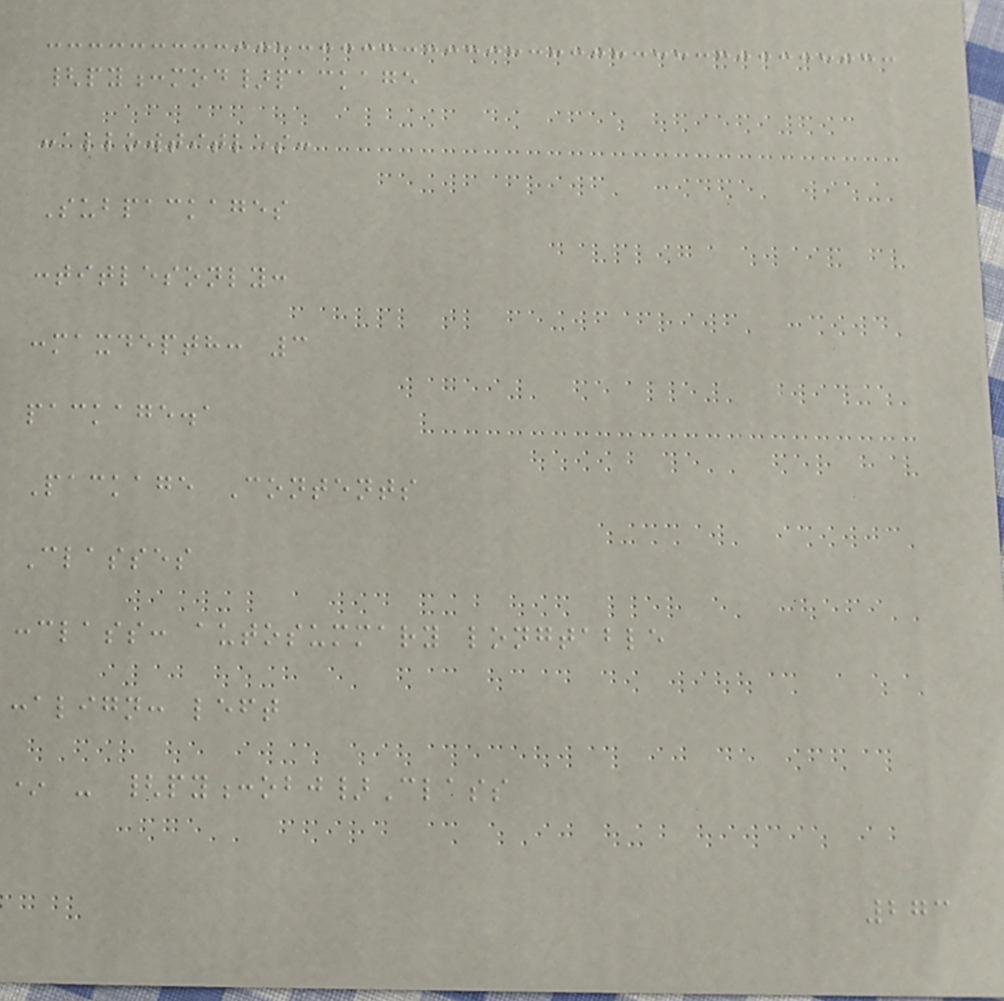{py:mod}package
:allowtitles:
Subpackages
:titlesonly:
:maxdepth: 3
package.a
Package Contents
Classes
:class: autosummary longtable
:align: left
* - {py:obj}Class
273
